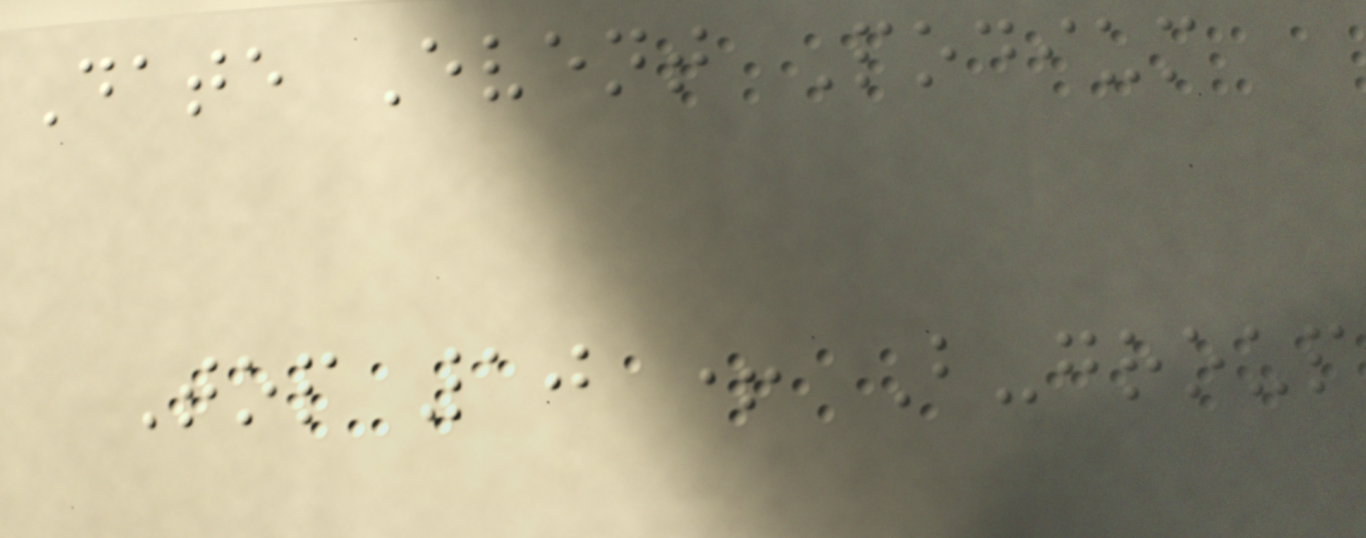Date Event Podium
Top 10 + B-group
